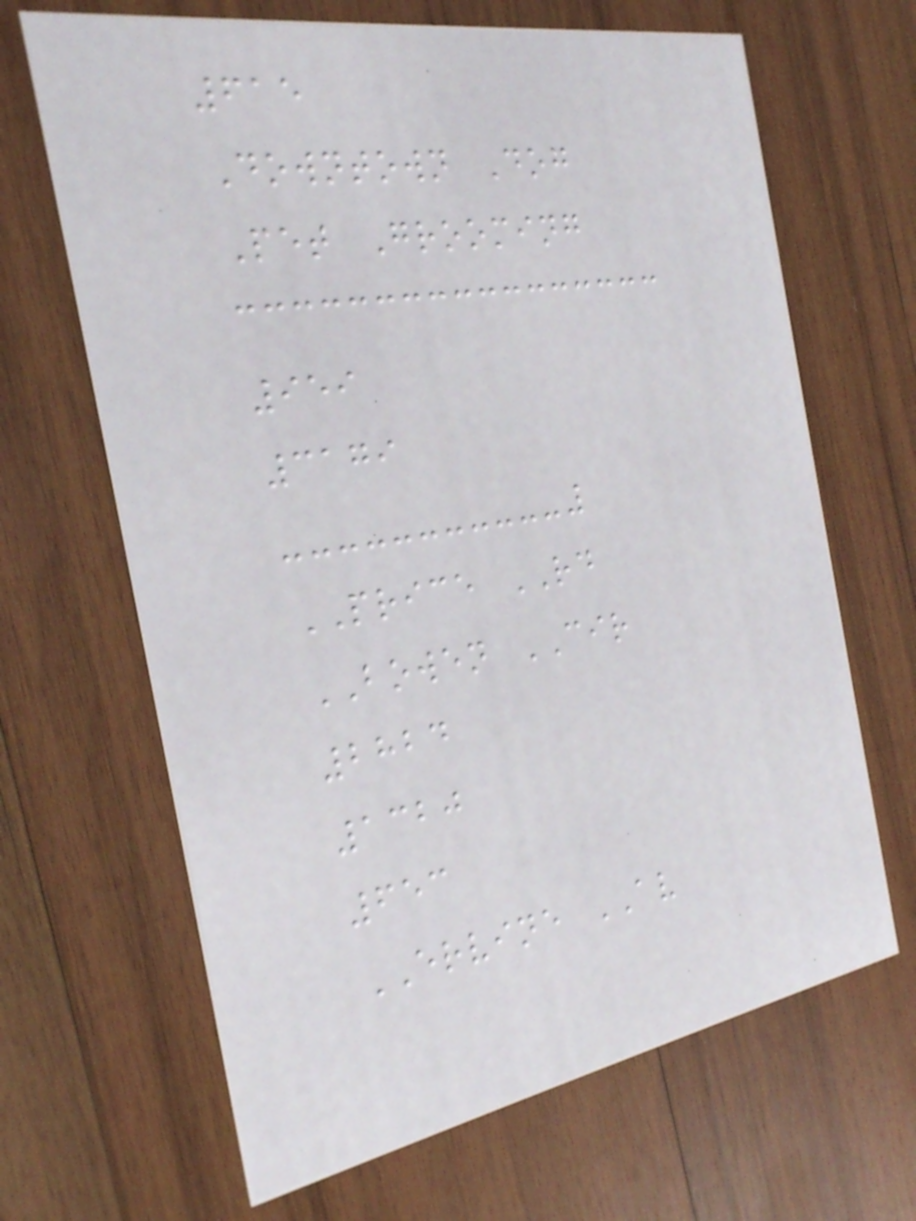615
Downtown Dog
Pet Grooming
959
3179
PRICE RD
BOWEN CIR
2824
1320
653
ERVINE AV
